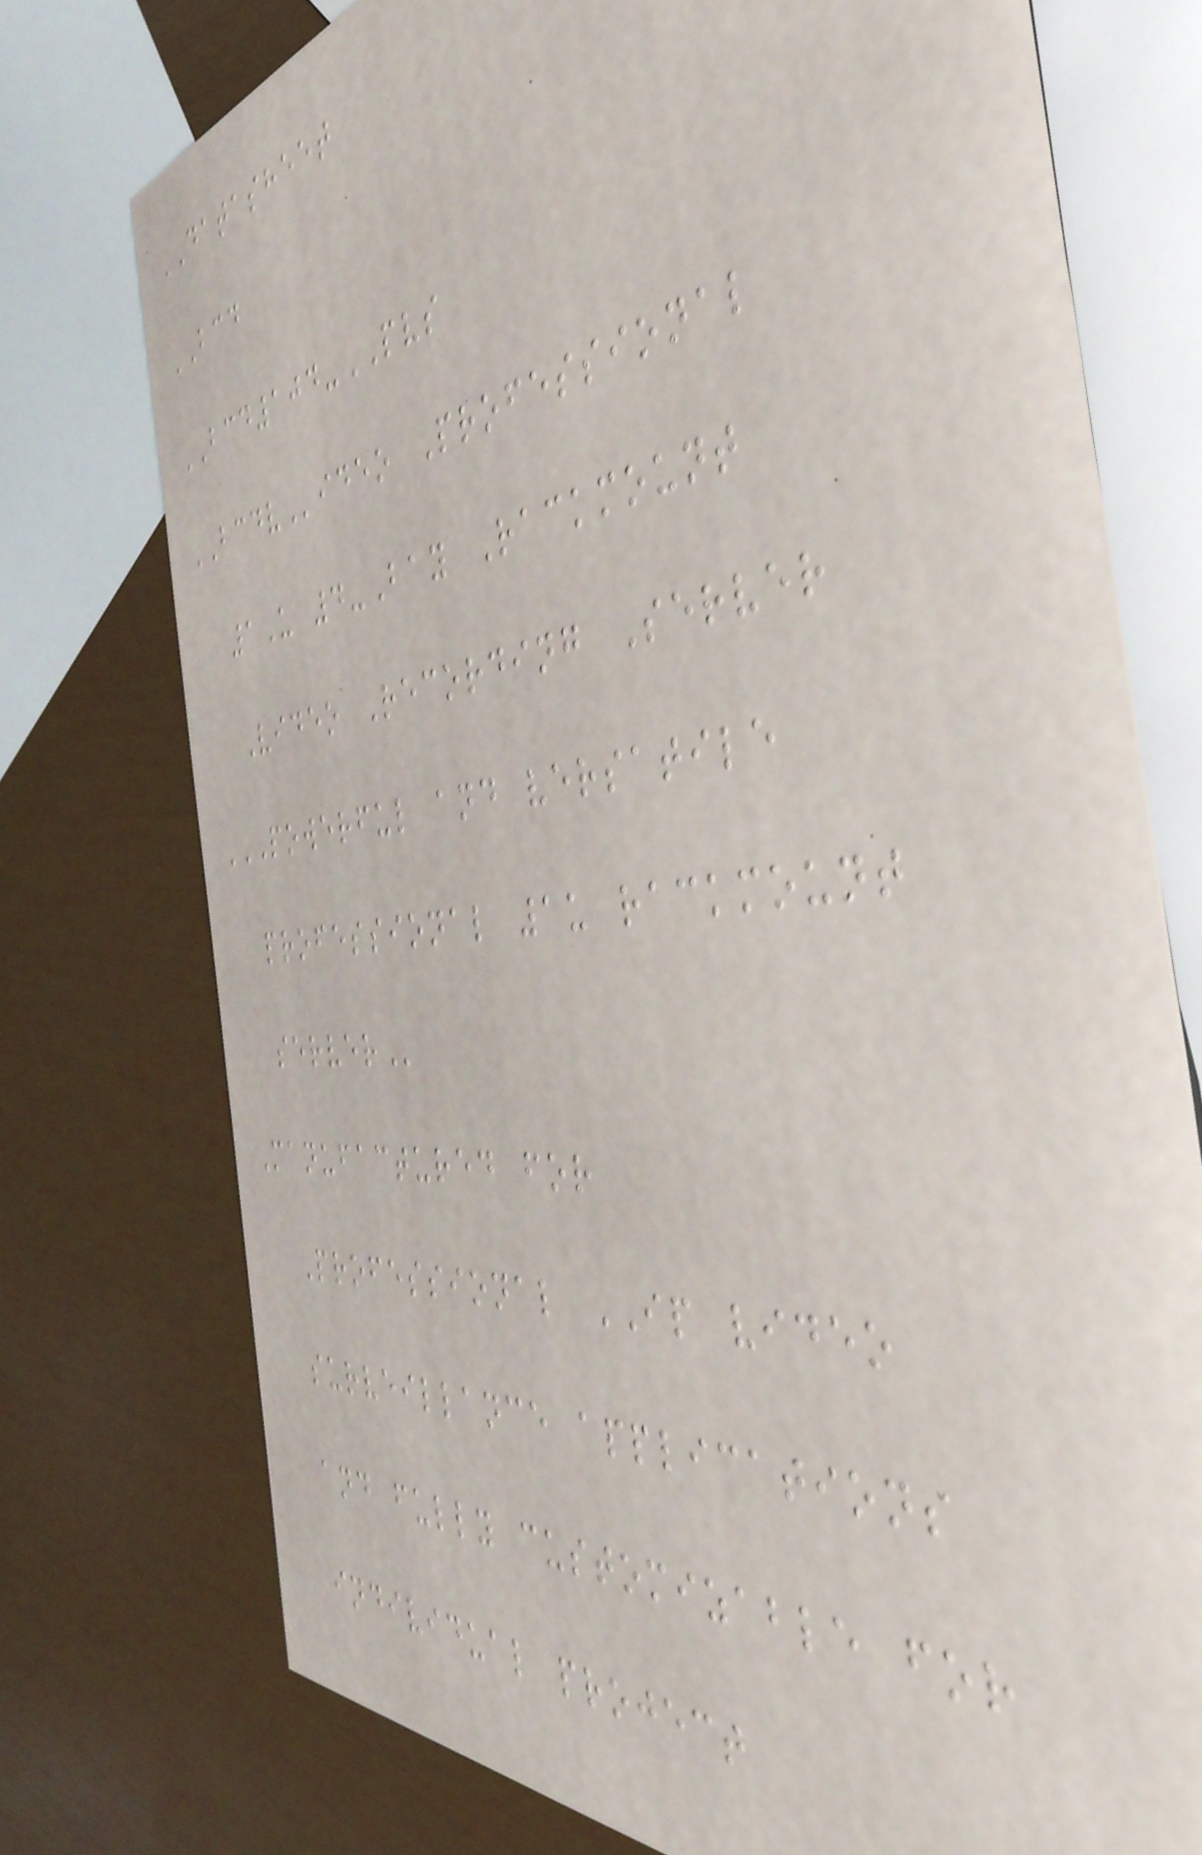DATASHEET
BCD
BCD104-PVS
BCDVideo Professional
1U 4-Bay Rackmount
Video Recording Server
POWERFUL AND VERSATILE
PROFESSIONAL 1U RACKMOUNT
SERVER
Manufactured for
Professional IP video
surveillance applications
and fully customizable for
individual project
